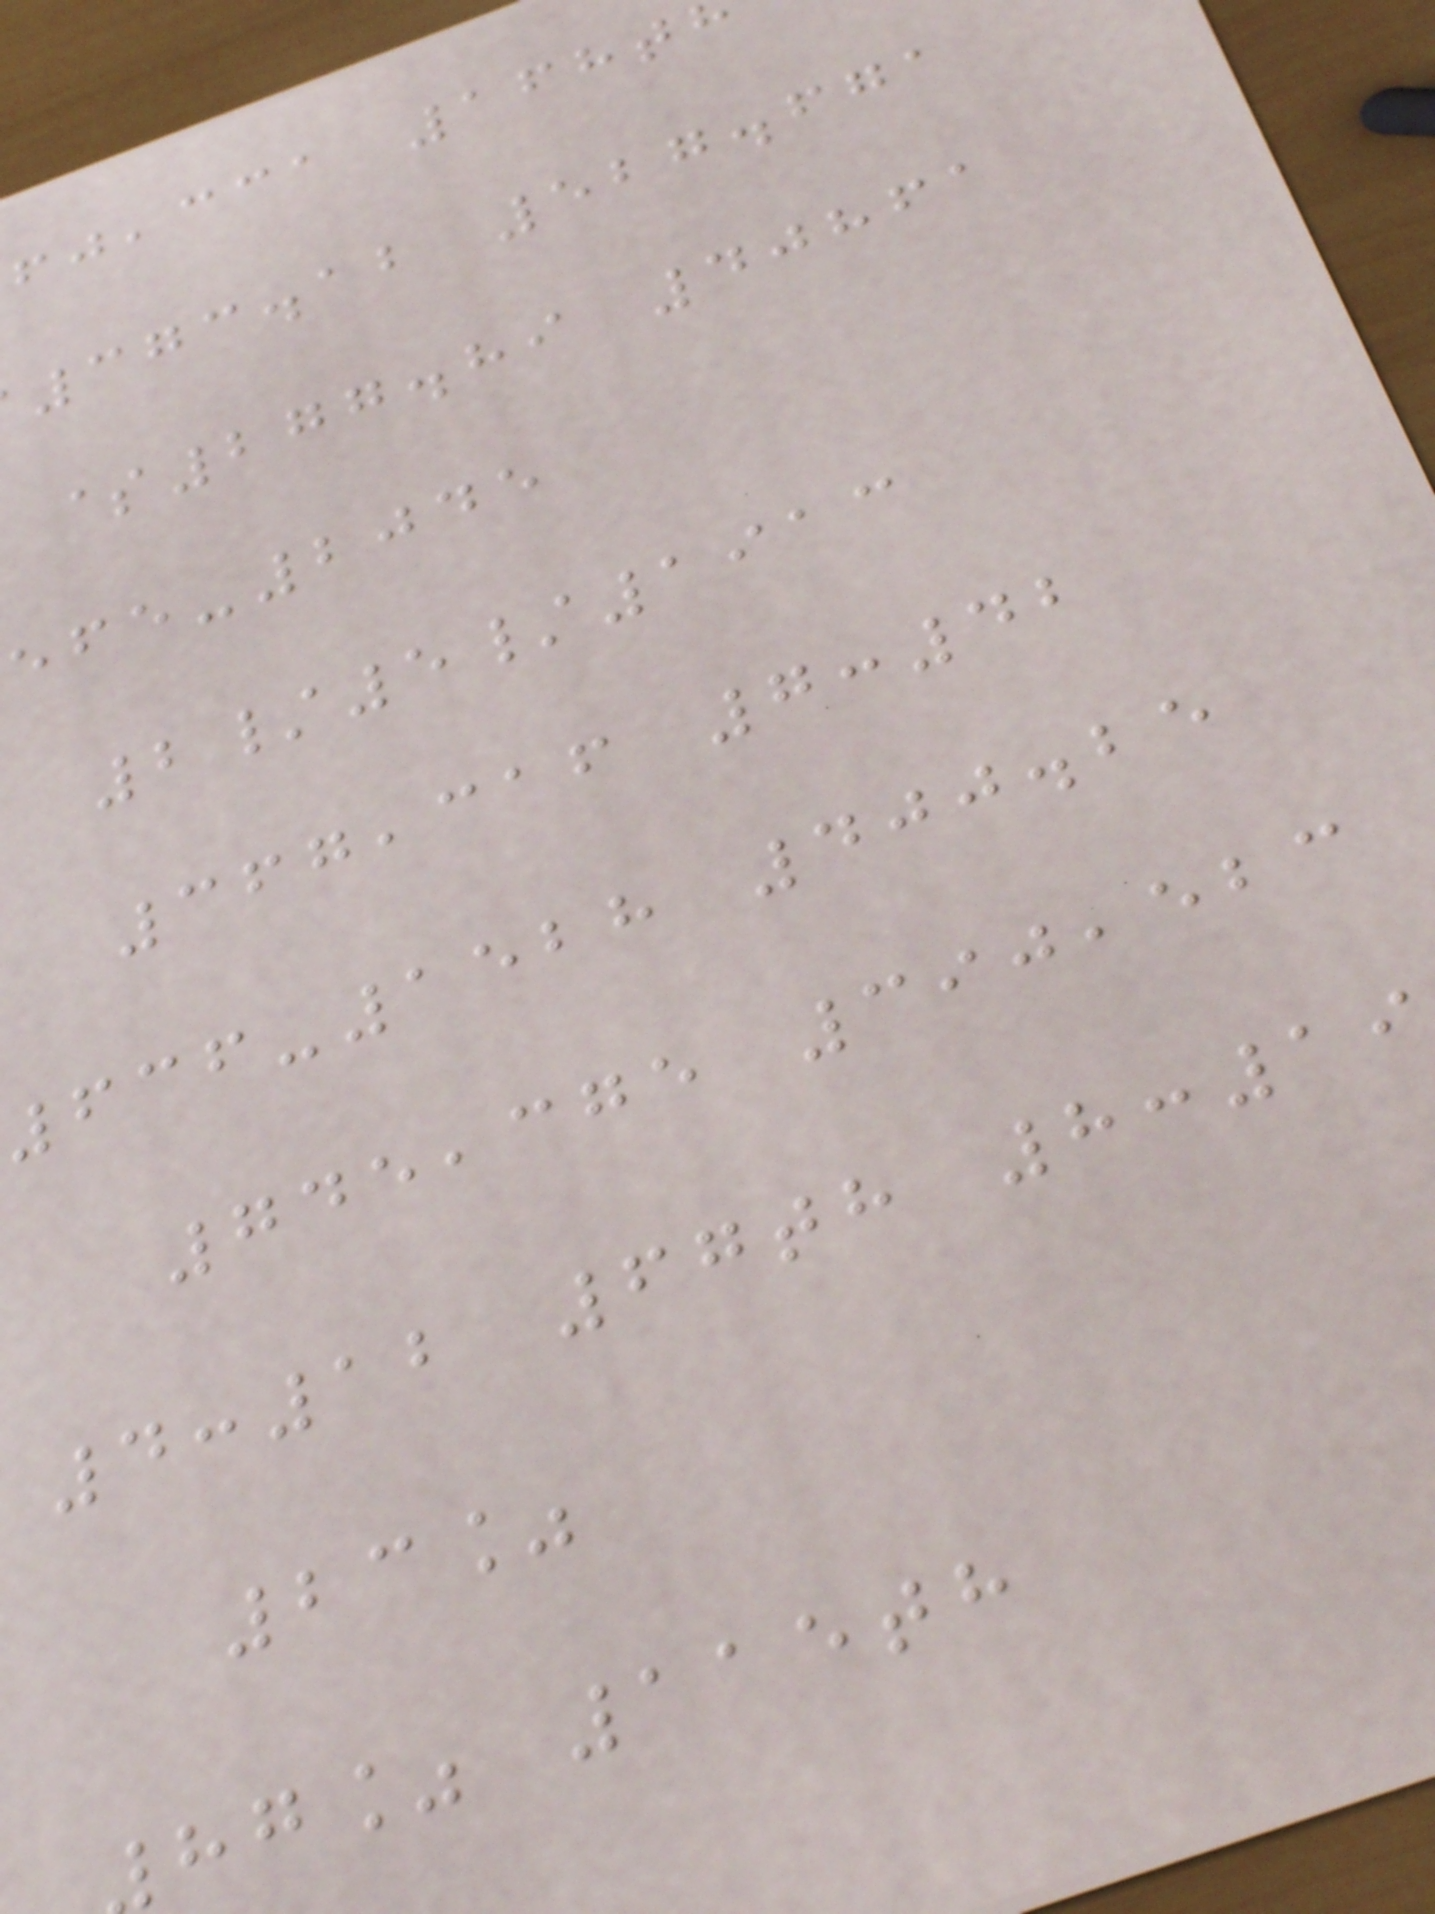,cca 168t
373.12 527.671
$277.89 40861
-2045
2/5/1913
367,316 7:42
636-1528 400.25
745,375 390,523
4:12 67th 8:19
23%
hg% 115th
